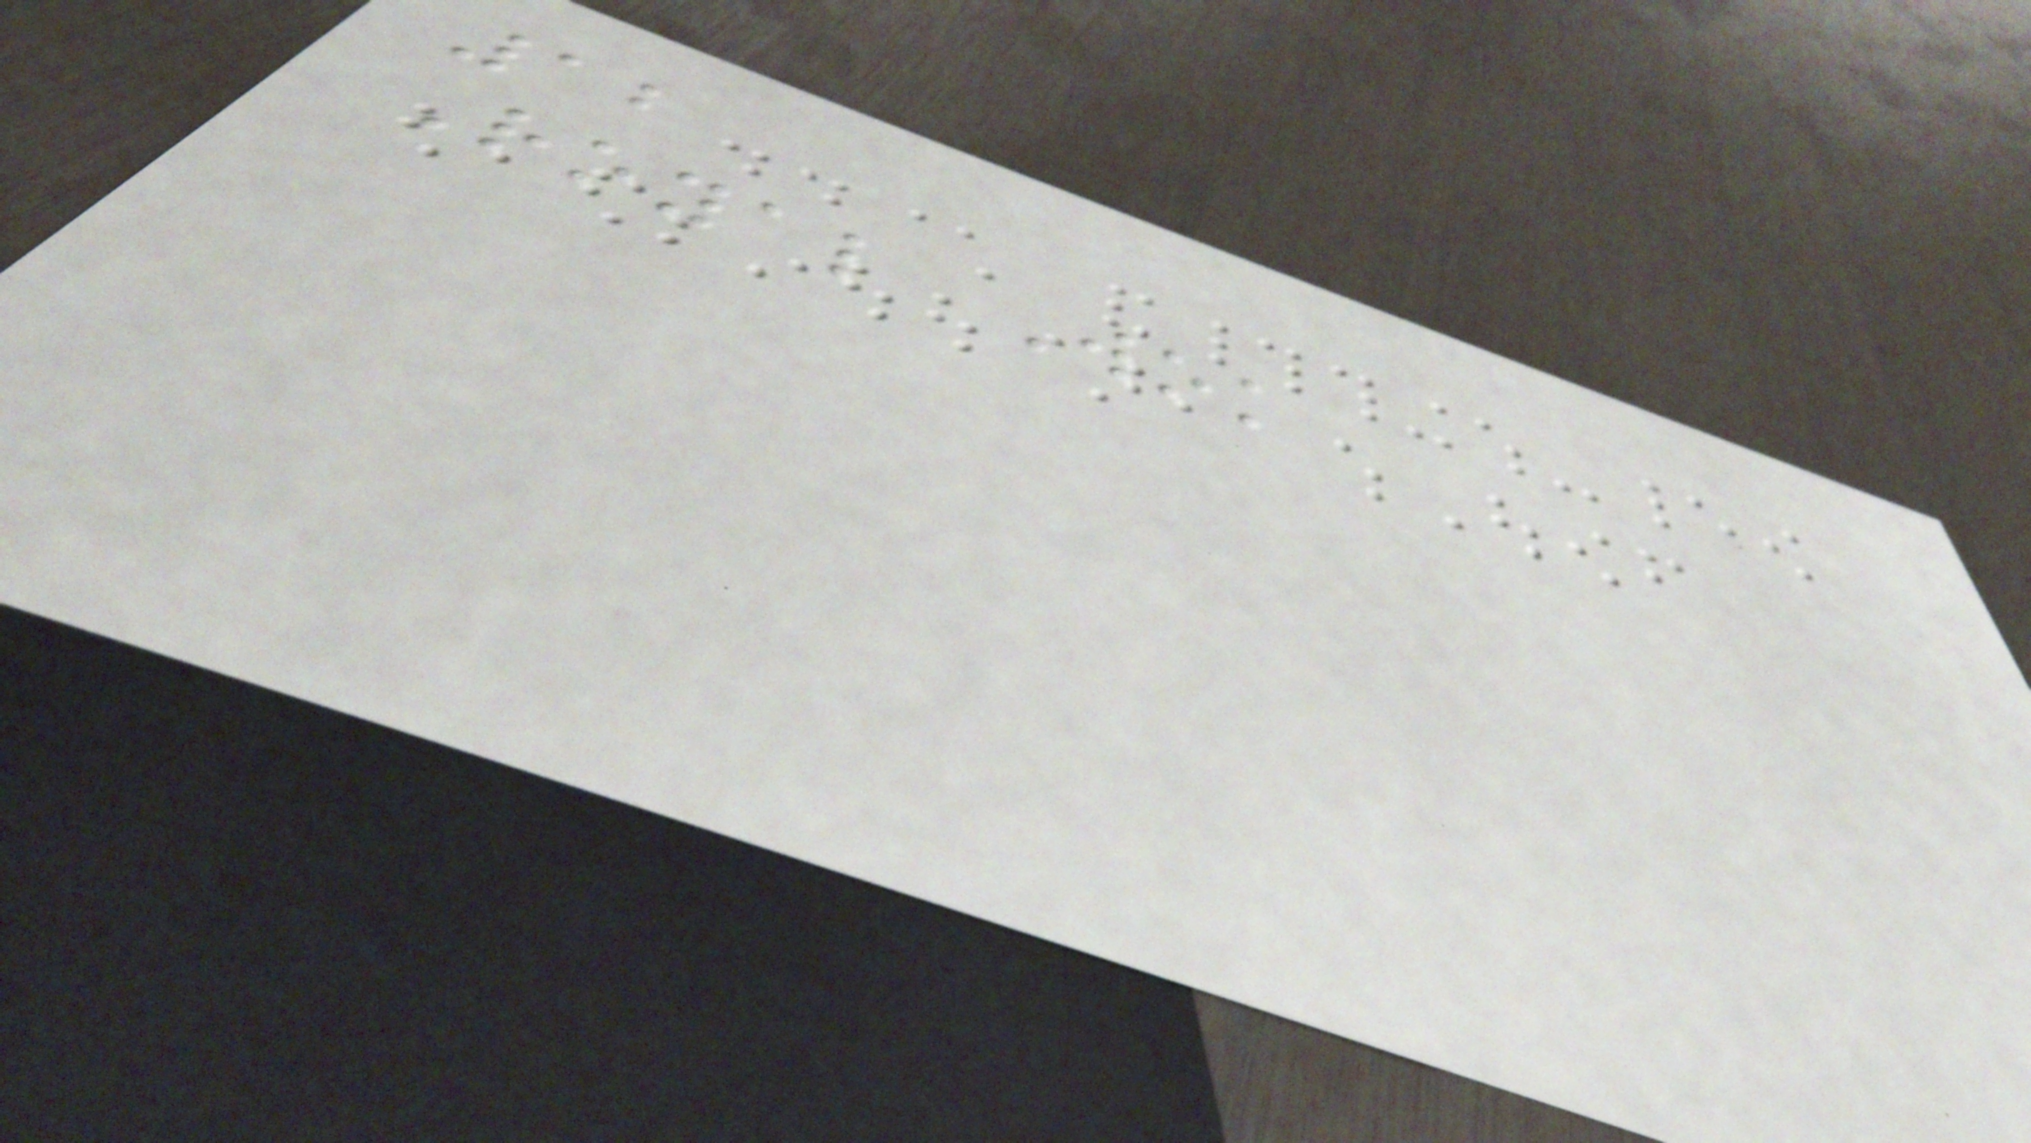12
Royal Wok
